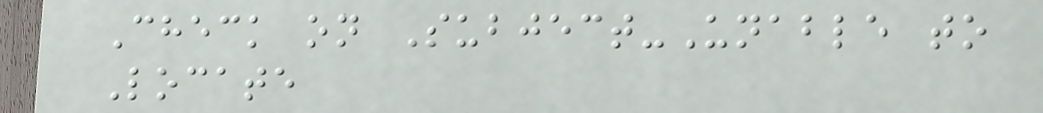Check on Subject-Unable to
Locate
